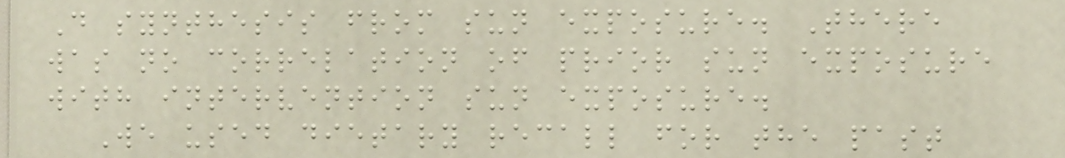D synthesis from sun exposure. There
was no correlation of prior sun exposure
with intervention sun exposure.
We used dietary recall for the past
